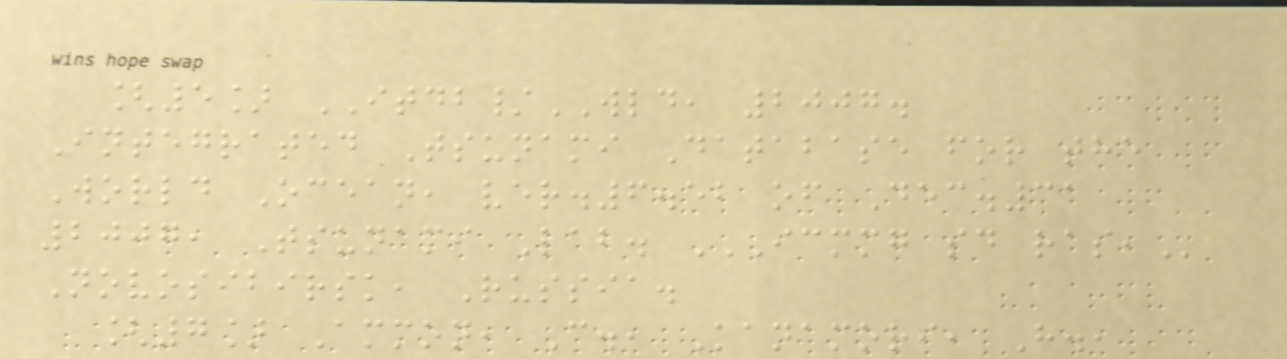[5] ITDB/WLD, 2007.
Integrated Tsunami Database for the
World Ocean, ver.6.52 of Dec.31
2007, Tsunami Lab. ICMMG SD RAS,
Novosibirsk, Russia.
[7] Ammon, C., Kanamori, H.,
